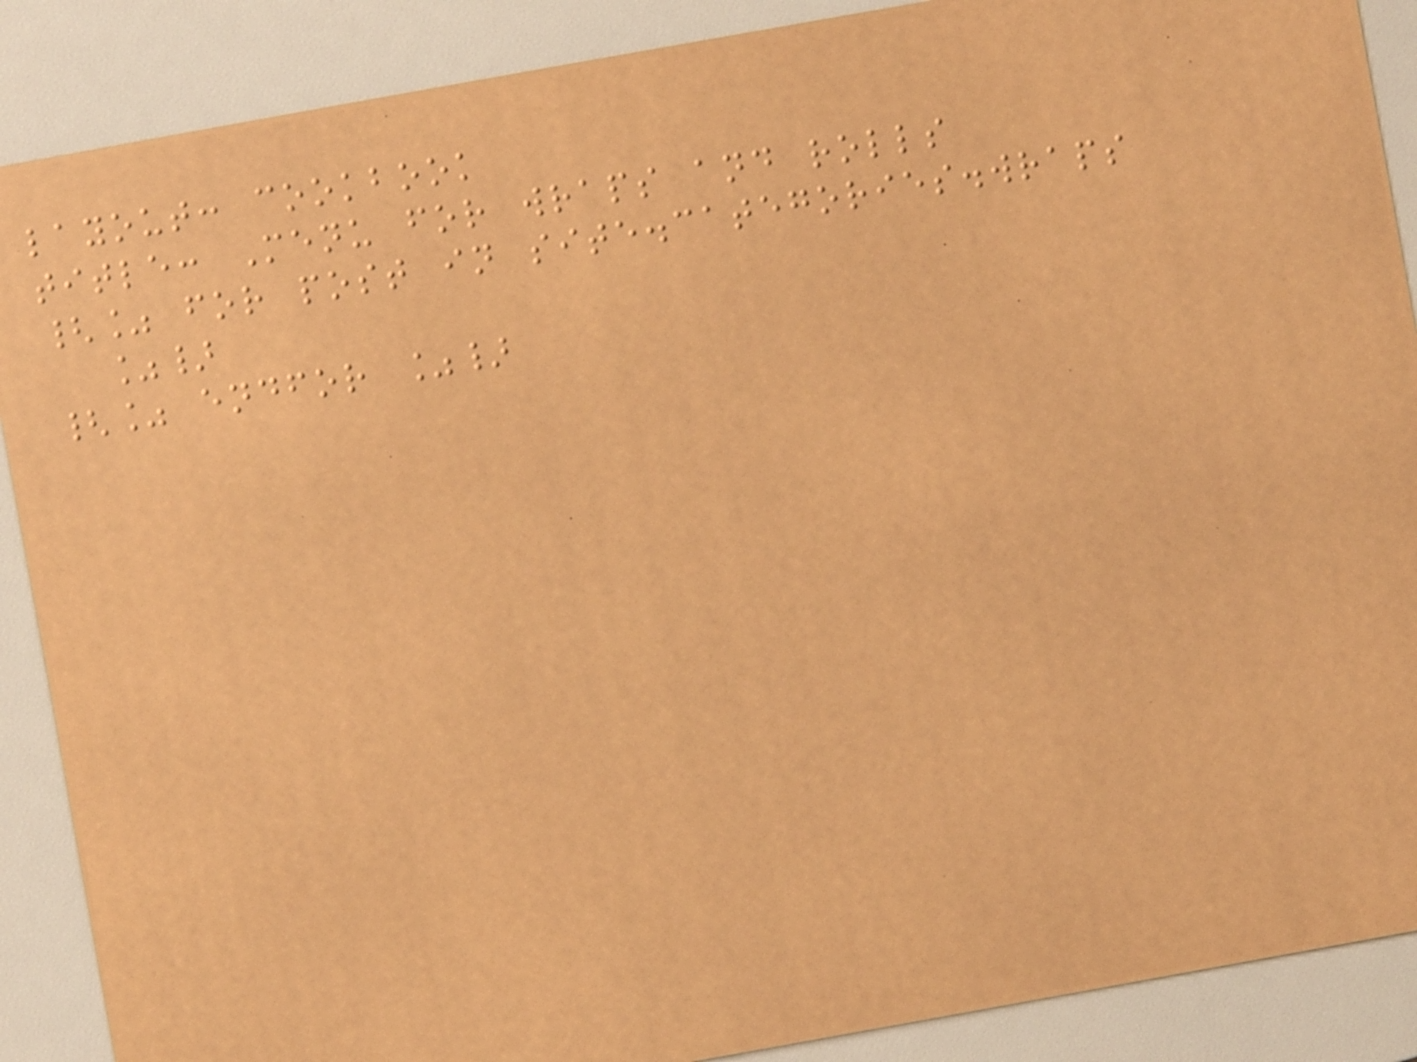layout: cookbook
title: Menu for wraps and rolls
{% for post in site.categories.wraps
%}
{% endfor %}
